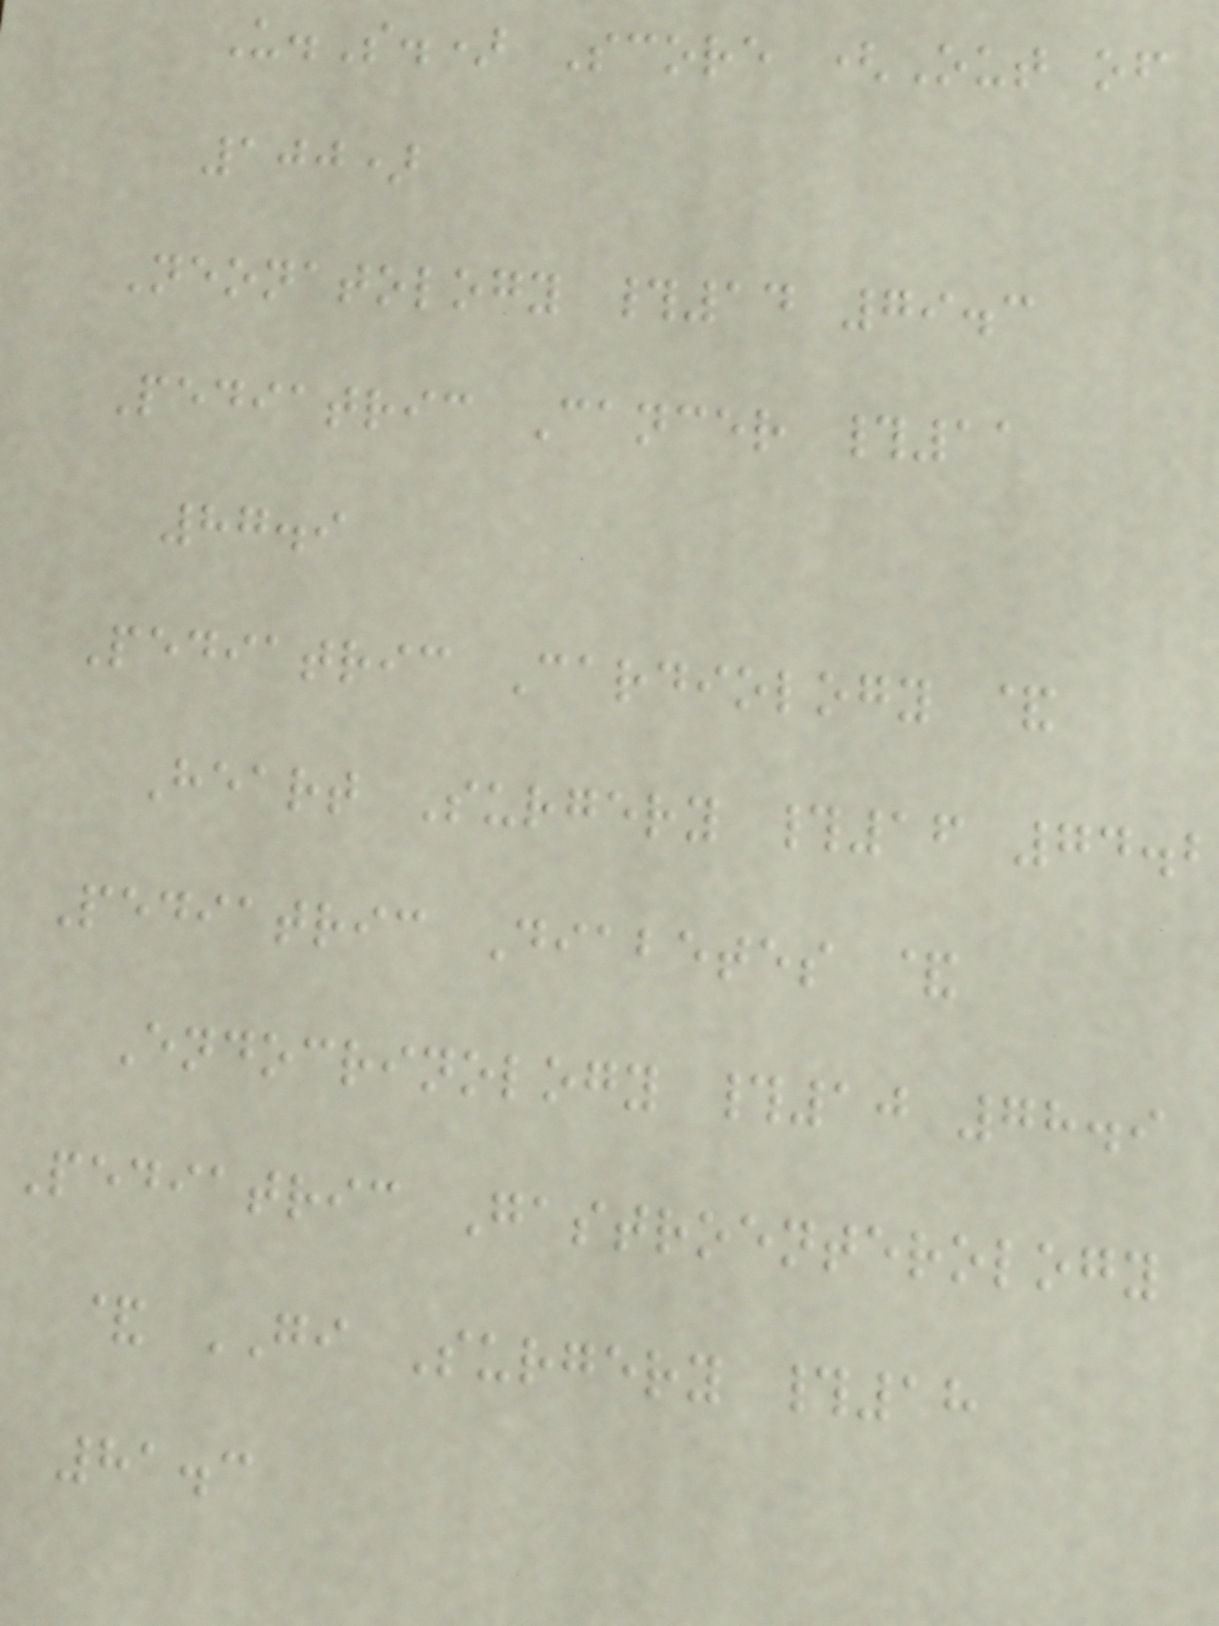U.S.) Score (Out of
100)
Neonatology #14 79.3
Pediatric Cancer #11
87.9
Pediatric Cardiology &
Heart Surgery #16 74.2
Pediatric Diabetes &
Endocrinology #10 78.9
Pediatric Gastroenterology
& GI Surgery #18
81.3
